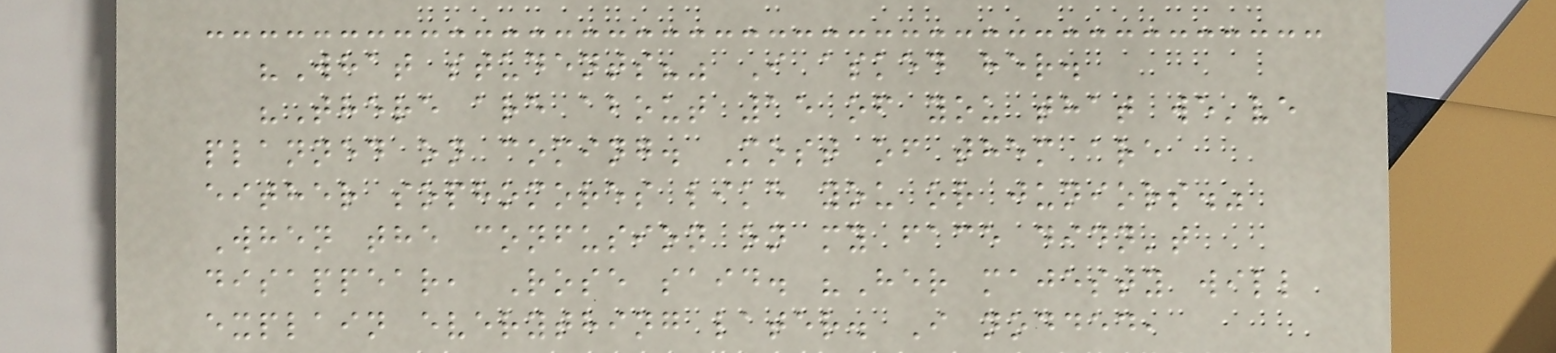"What students?" I asked her.
"There are about 15 of you that we've
planned on coming. Most of them are
either sophomores like you or juniors."
When the confusion on my face didn't
disappear, Rose said. "Her majesty will
explain everything later. I nodded,
